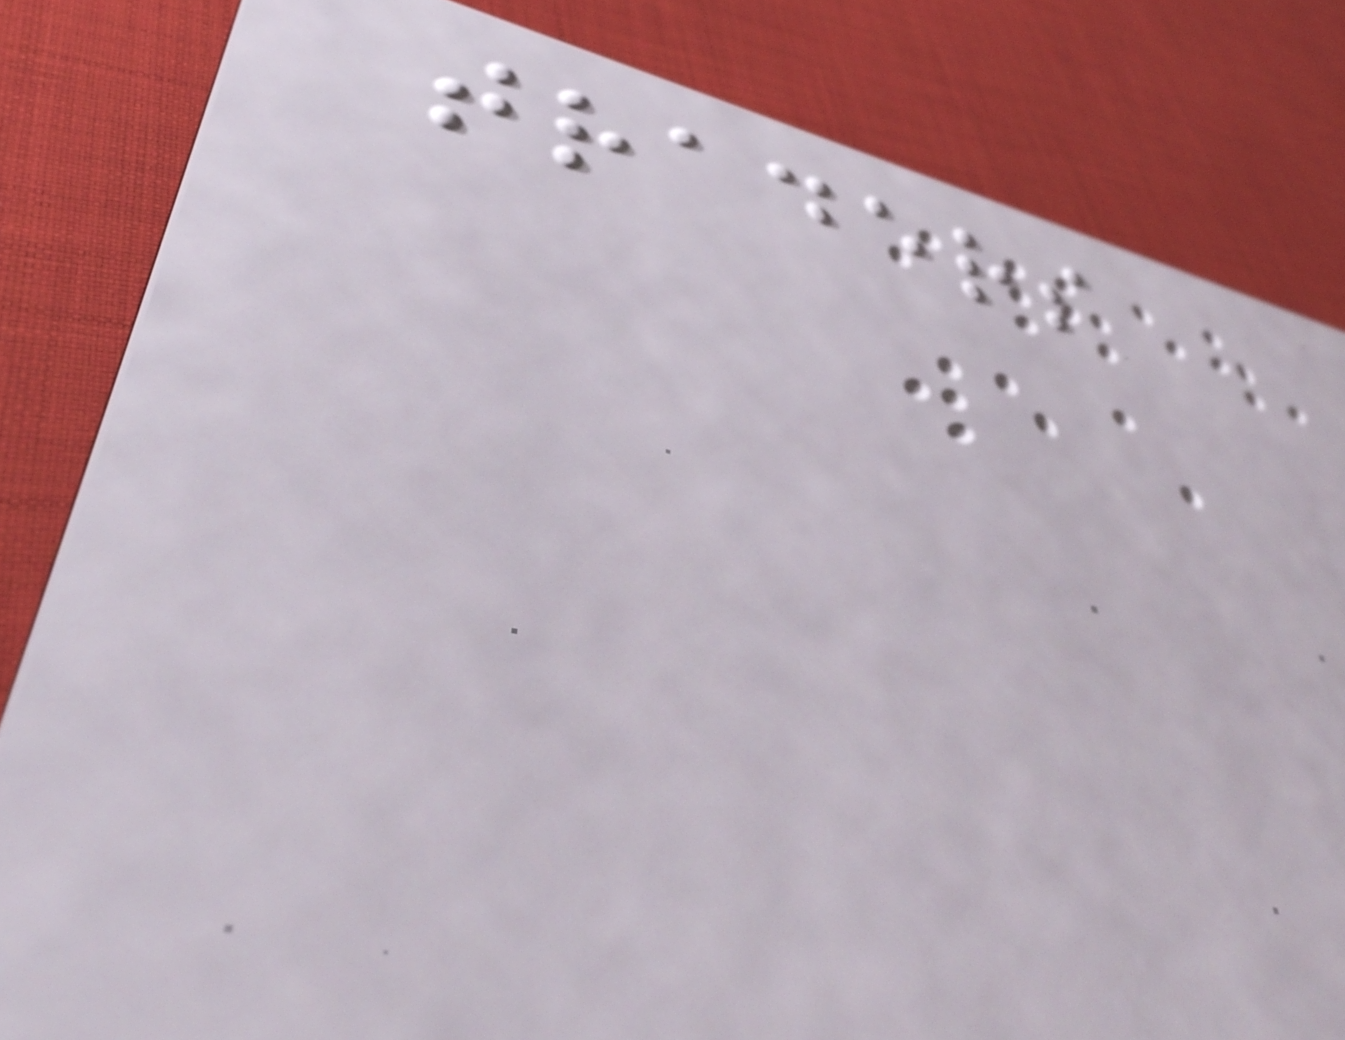traders
